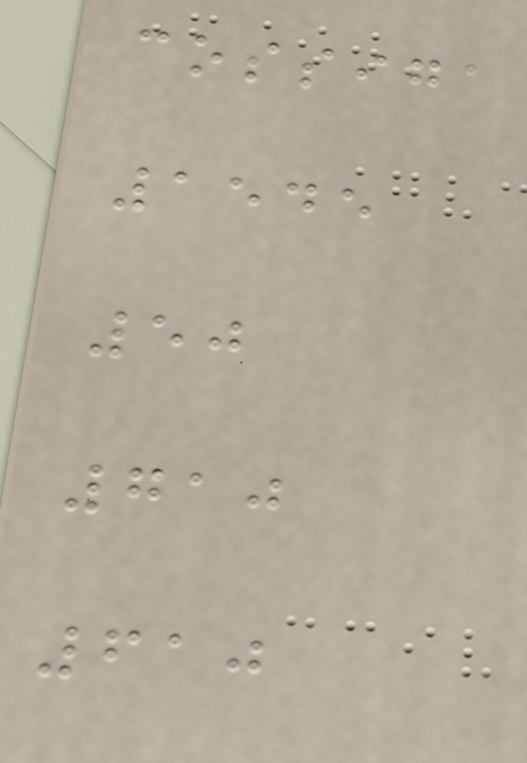cossiga
1545
50
710
610
